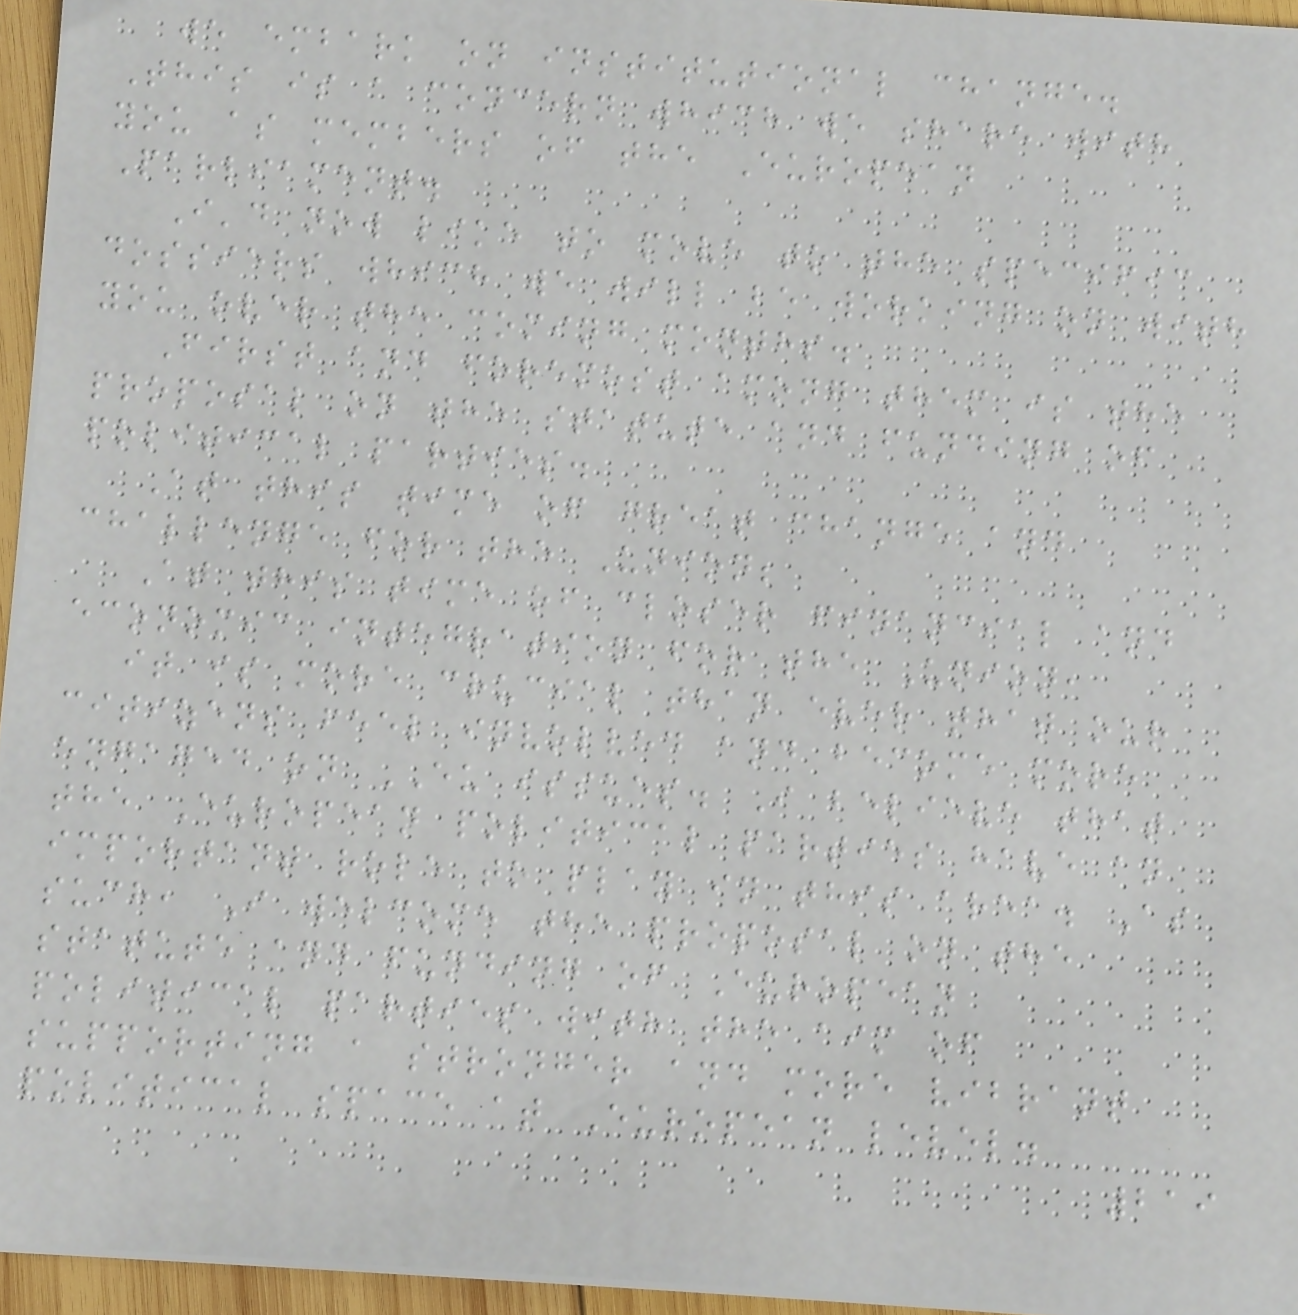we embark on institutional change.
This is a concern which we share with
you as members of the European
Parliament.
I'd now like to move to the specific
dossiers which we will be working on with
you over the coming months.
First and foremost among them is the
proposal on the statute and funding of
political parties.
At this time of great change and
challenge for the Union;
At this time of closer financial and
economic integration for the Union,
it is more crucial than ever that our
citizens feel involved and become more
engaged on EU issues. I believe that
the European political parties have an
important role to play in this area. As
such, I welcome the proposal on the
statute and funding of European
political parties with the aim of
supporting a stronger and more vibrant
political space at European level.
219
